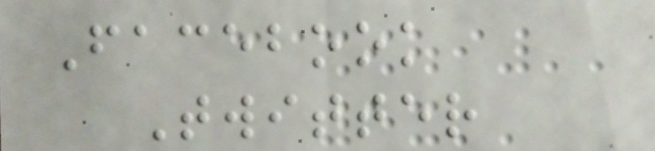Facebook
Twitter
